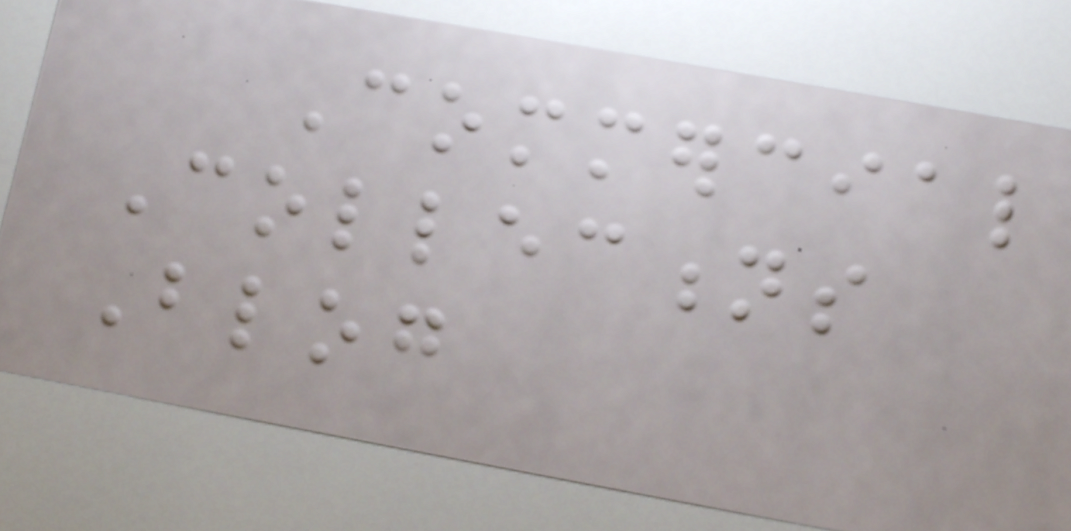Commercial
Collections
Blog
